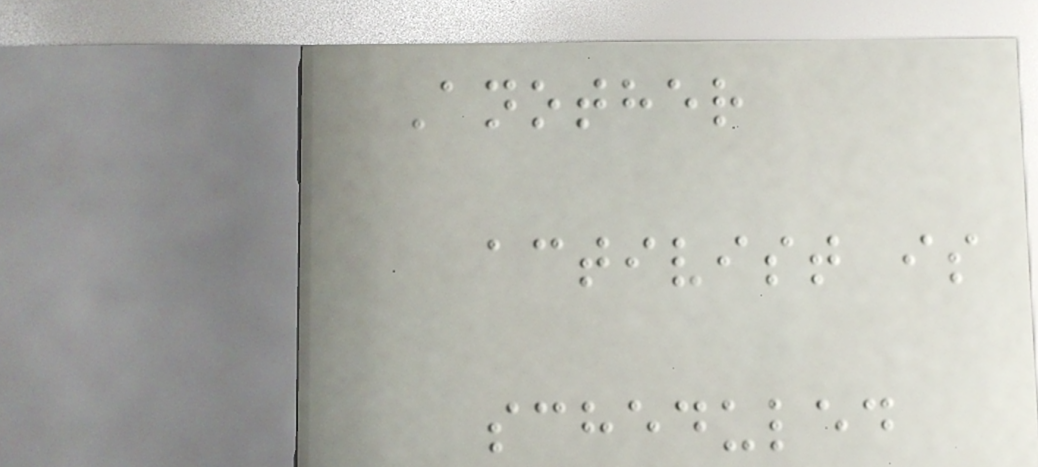Another
activist is
scheduled
